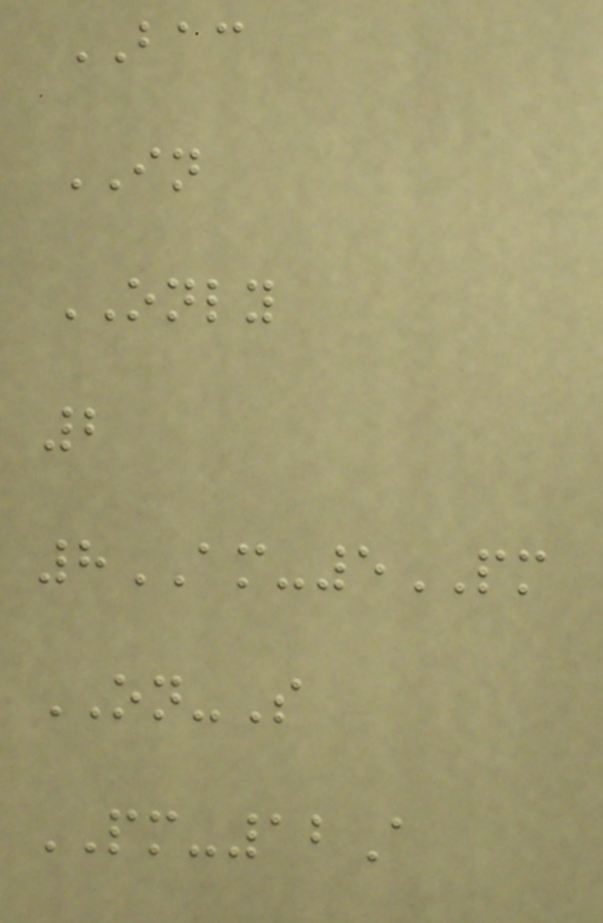BAC
IN
ONLY
2
8AM-5PM
ON-S
PM-12A
